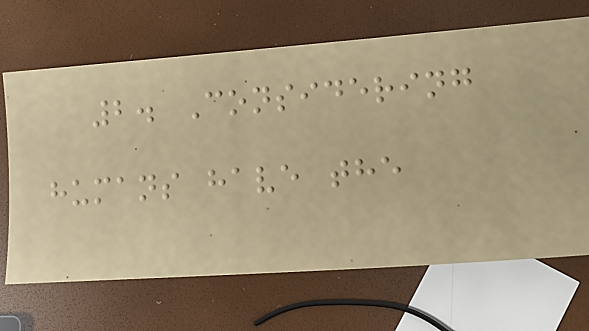2. Considering
humans have the
